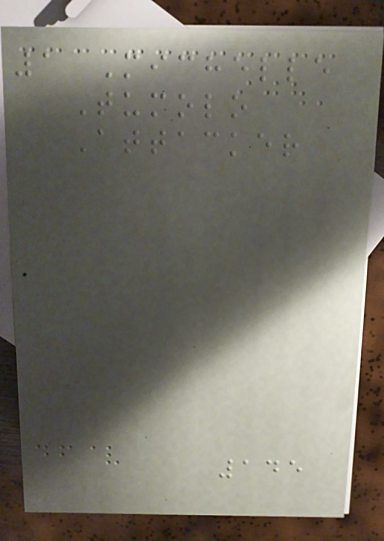1 Michelle
Tumolo
Attacker
145
